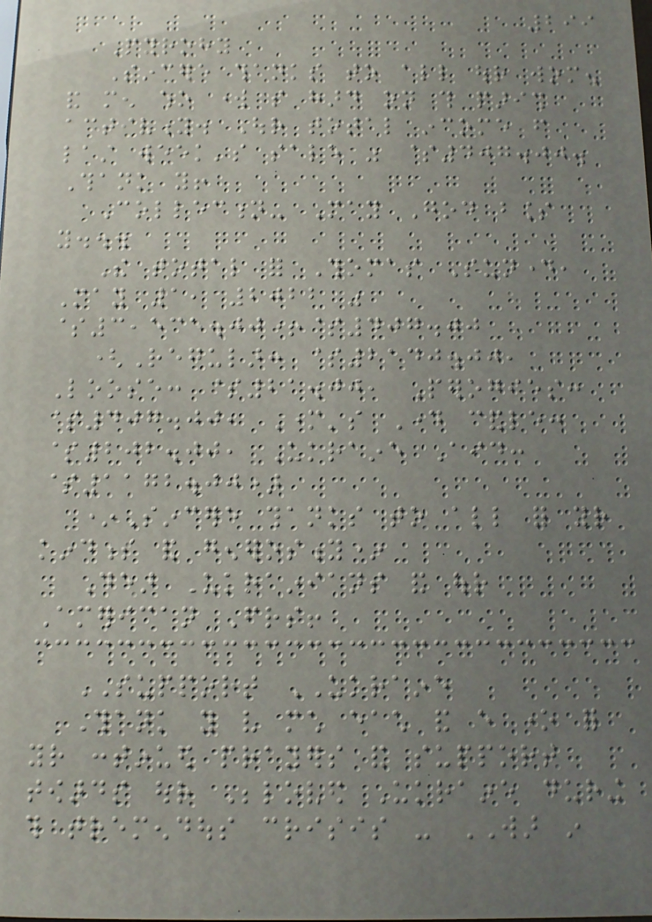299
Pyrohy
Sincere thanks to all our women
and men who work so hard on this parish
activity. Our total income from
last week's sale was $407.00.
Thank you!
Collection- May God bless
you...
The total for Thomas Sunday,
May 1, 2022 was
$3,535.00+$407.00
(Regular: $2140.00,
Loose: $21.00, Perogies:
$407.00, Mother's Day candle:
$202.00, Ukraine Aid:
$1172.00)
*Sincere thanks to all for your
kindness and generosity*
Dear Ukrainians and our
American Friends!
SUPPORT UKRAINE
Thank you very much each and every one for
your continued prayers and support
towards our Beloved Ukraine during
this tremendous crisis - WAR in
